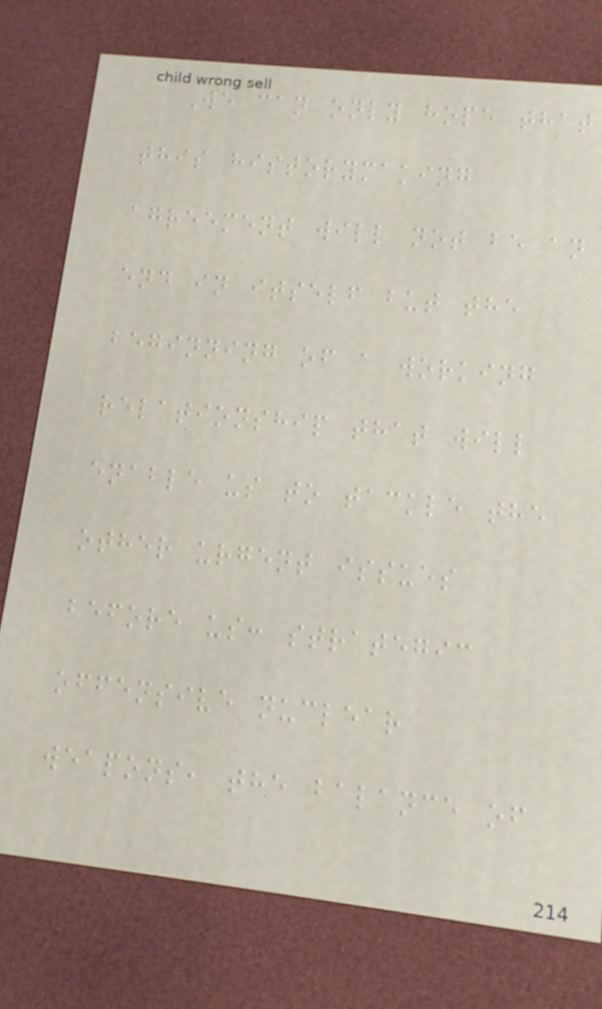We can only hope that
this historymaking
agreement will not be an
end in itself but the
beginning of a working
relationship that will
enable us to tackle the
other urgent issues
before us: strategic
offensive nuclear
weapons, the balance of
